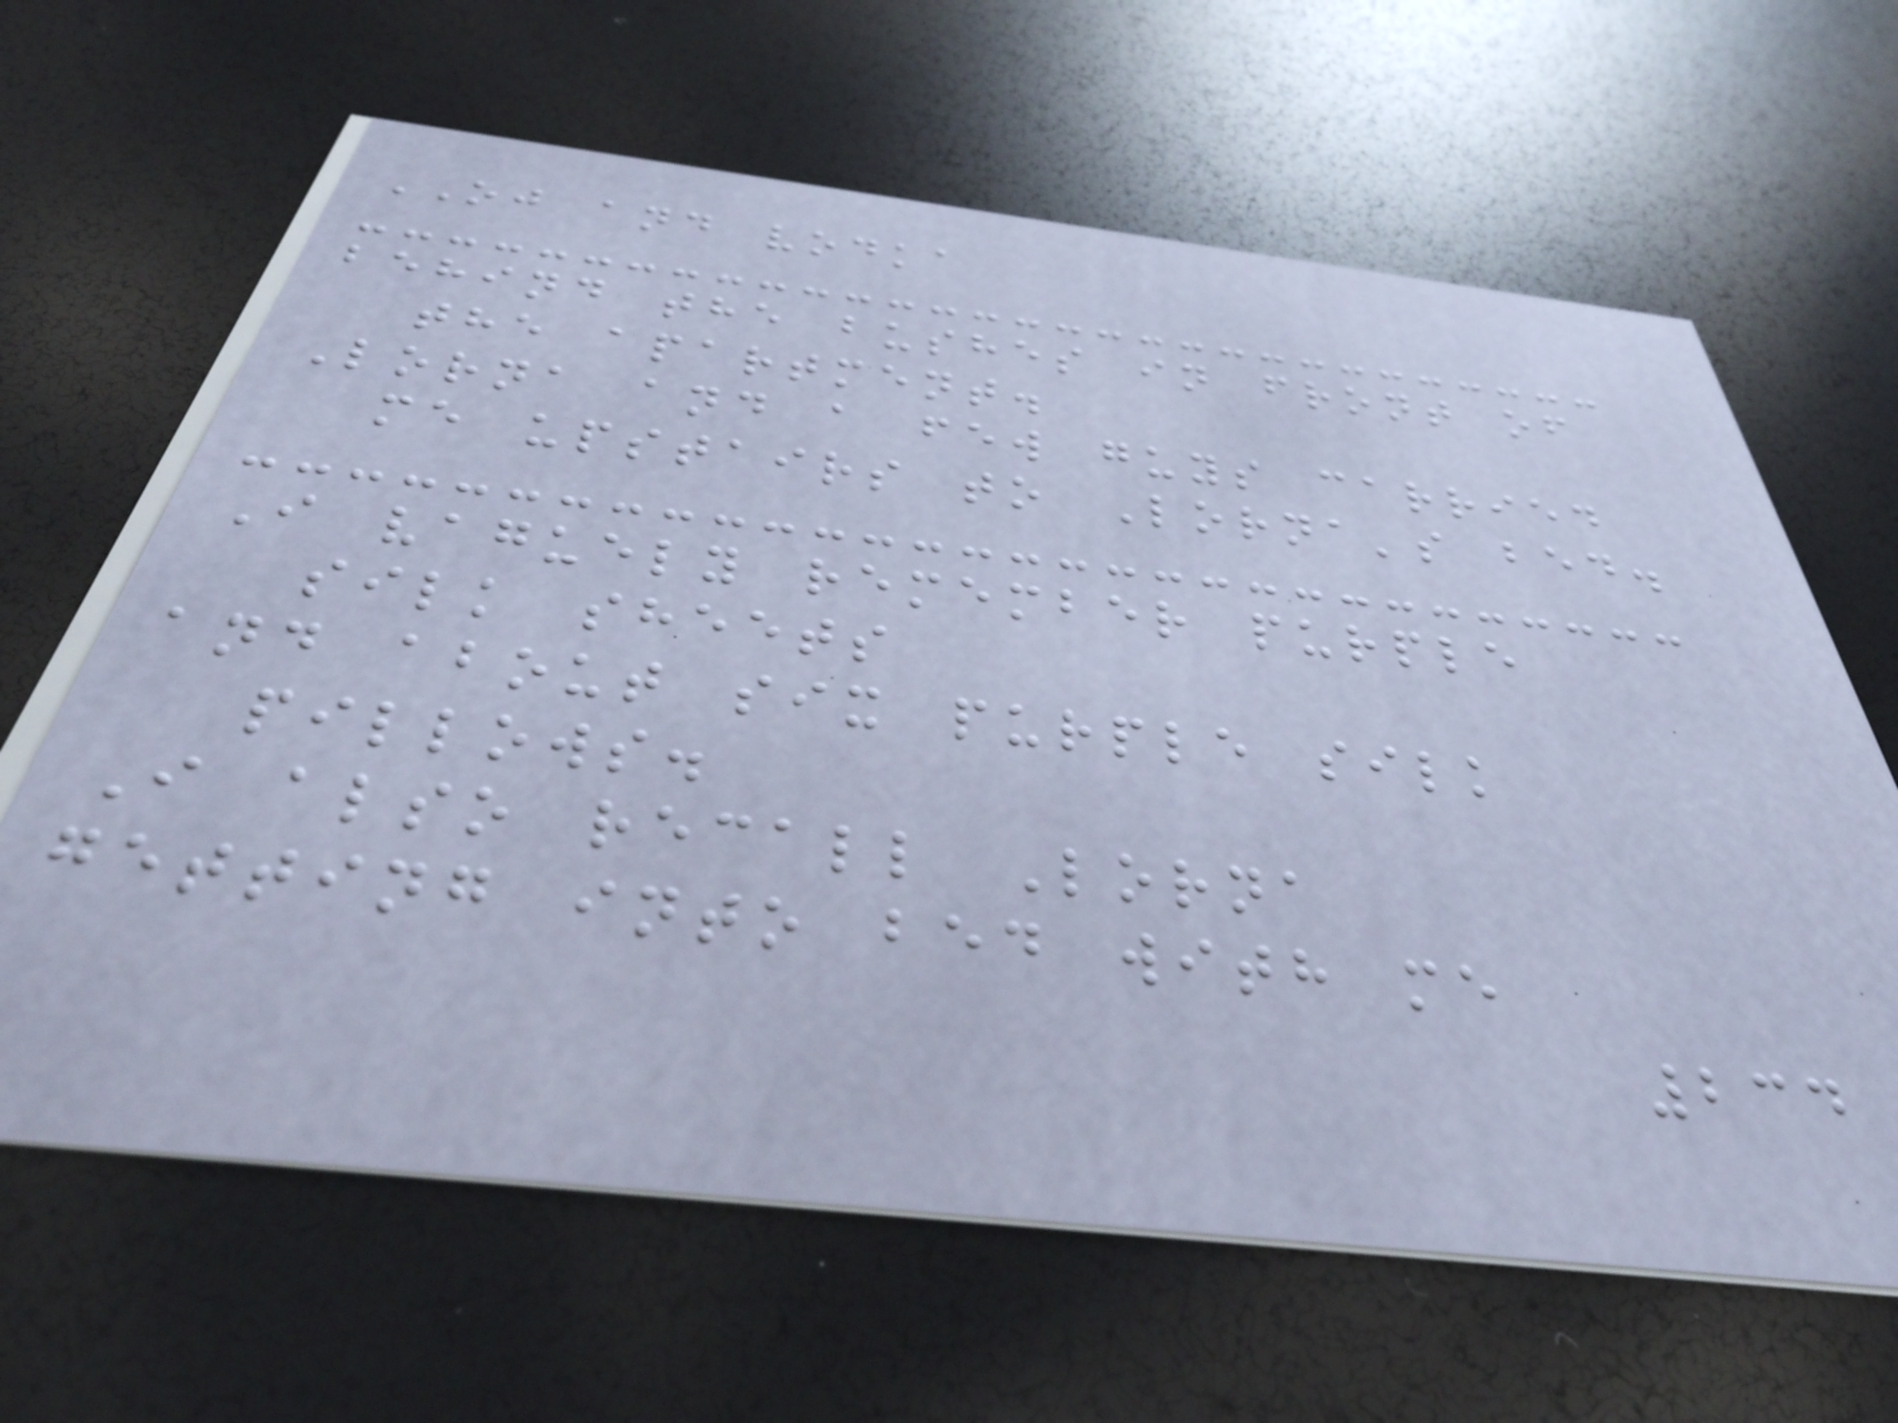OJ and vodka
behind the bushes in front of
the apartment.
Lorna and a few guys carried
me upstairs to Lorna's bed.
I vaguely remember purple
silk sheets
and about six purple silk
pillows.
I also recall Lorna
getting into bed with me
234
